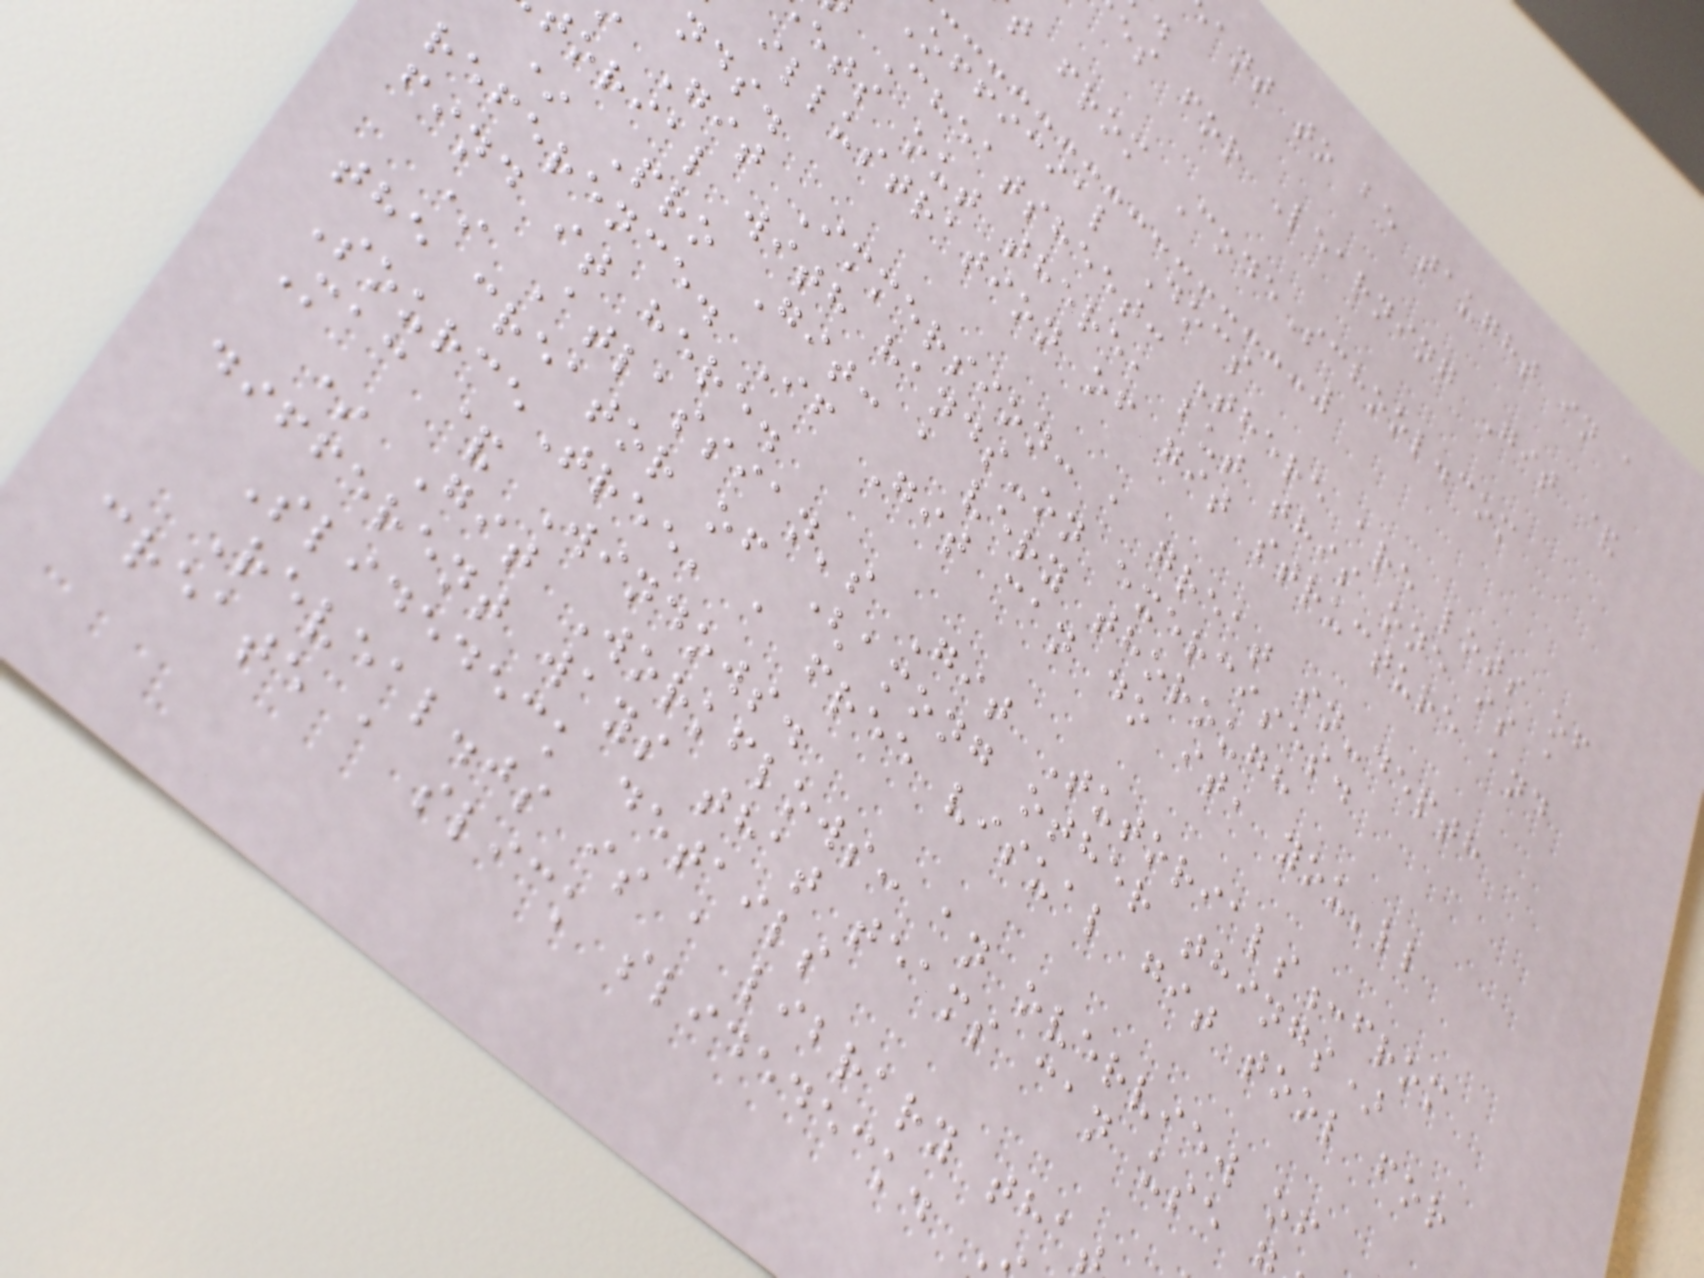ant to be taught in a
es for Learning Git &
t from CodeSchool.com
official Docs
Cheatsheet: There are lots of
ets out there, but this one is a
illustration of git structure and
nds.
Git Immersion: a great in-depth
torial with hands-on exercises.
* Pro Git: a very thorough
reference. If Git can do it, you'll
find it here.
* Atlassian's Git Tutorials:from
the creator of (among other things)
SourceTree, a free visual git tool for
Mac & Windows.
* Git Workflows: an overview of
different ways that teams can use
Slidedeck details
Reveal.js is a library tha
create a slick slidedeck.
